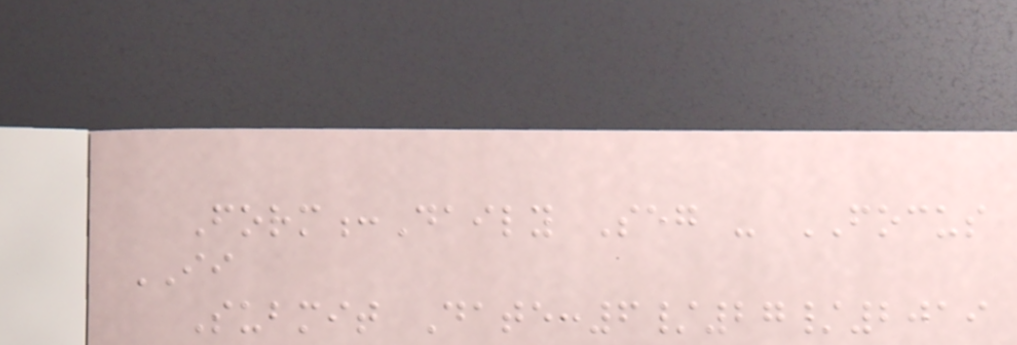Form:Daily Seg - FOCUS
II
Submit Date:6/27/2019
